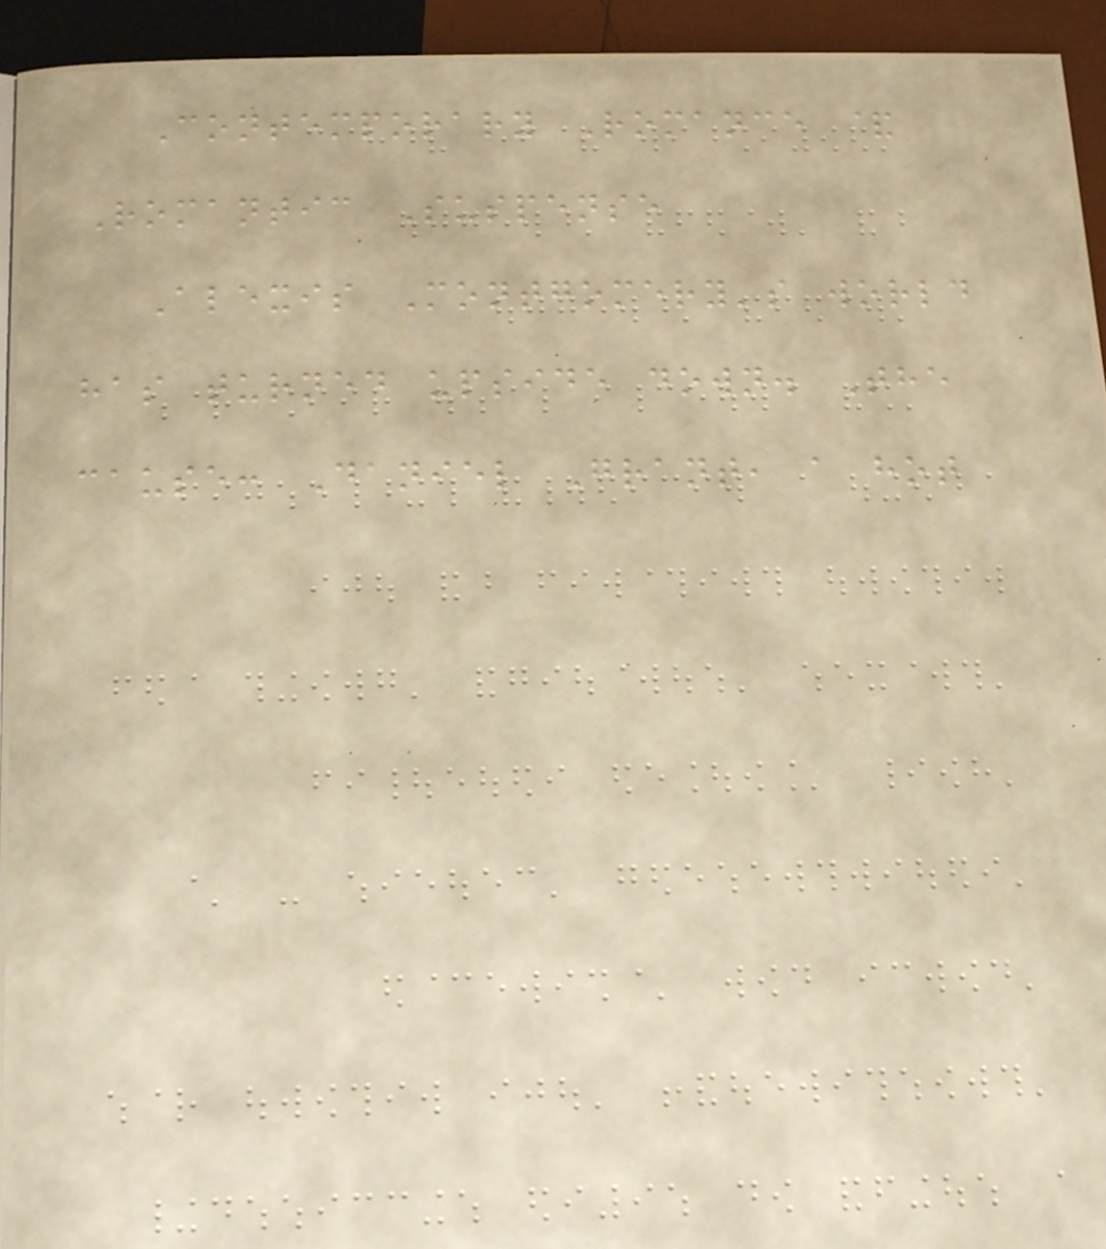Contemporary Romance &
Romantic Suspense
Alexis Montgomery's world
has turned upside down. The
cause: Daniel Grant, a hot
